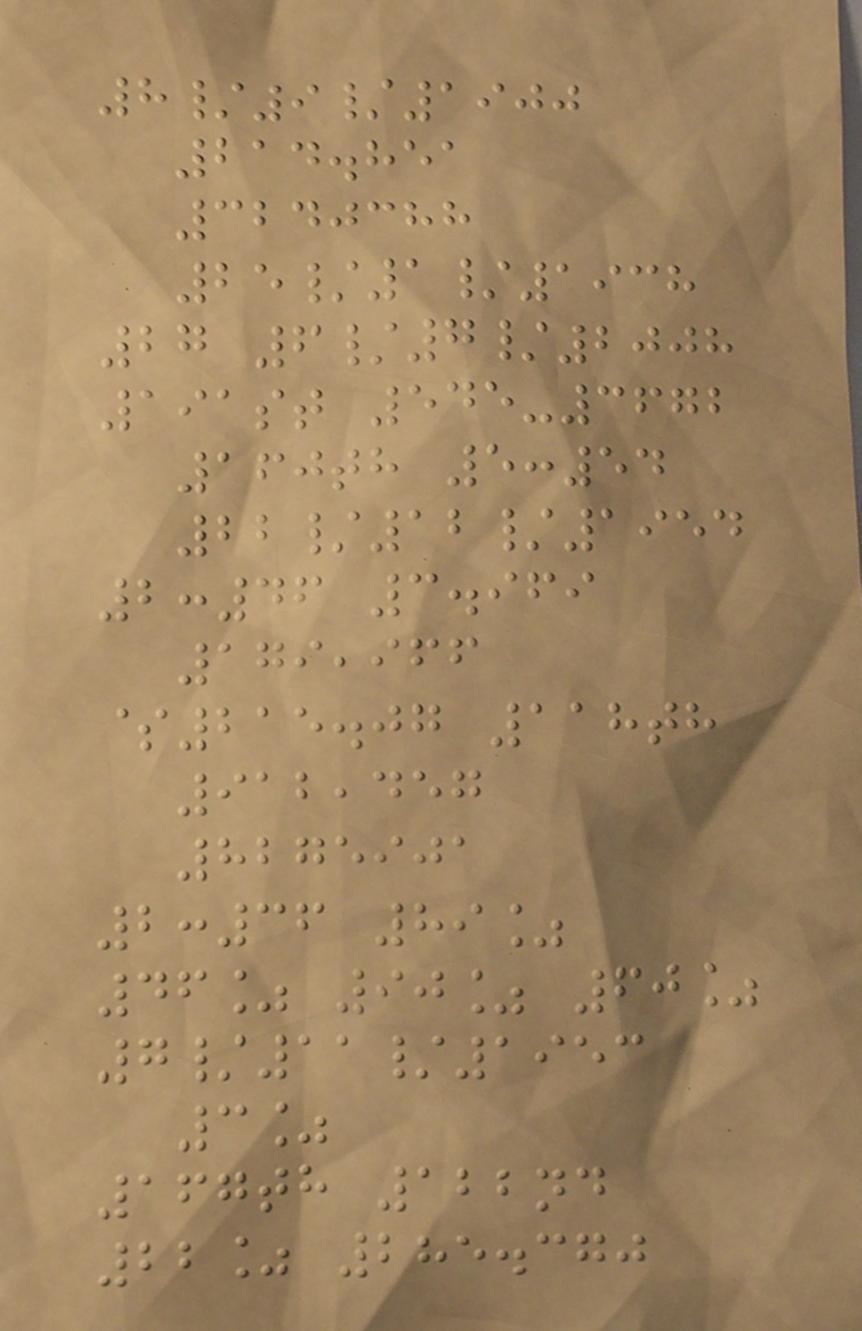8/9/1900
214.851
3240388
25/1/1938
27 6/7/2008
191st 545-3672
160th 5:54
22/12/1954
2:46 3.969
179,966
$215.07 118th
912,457
8275901
2:36 89%
46% 90% 60%
7/11/1953
3%
167th 122nd
22% 285.370
